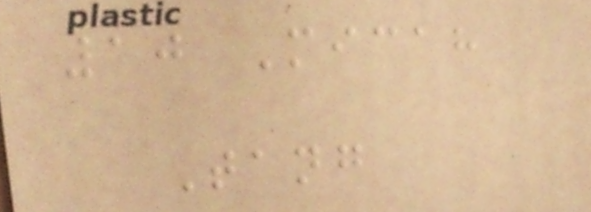10 Micah
Tang
